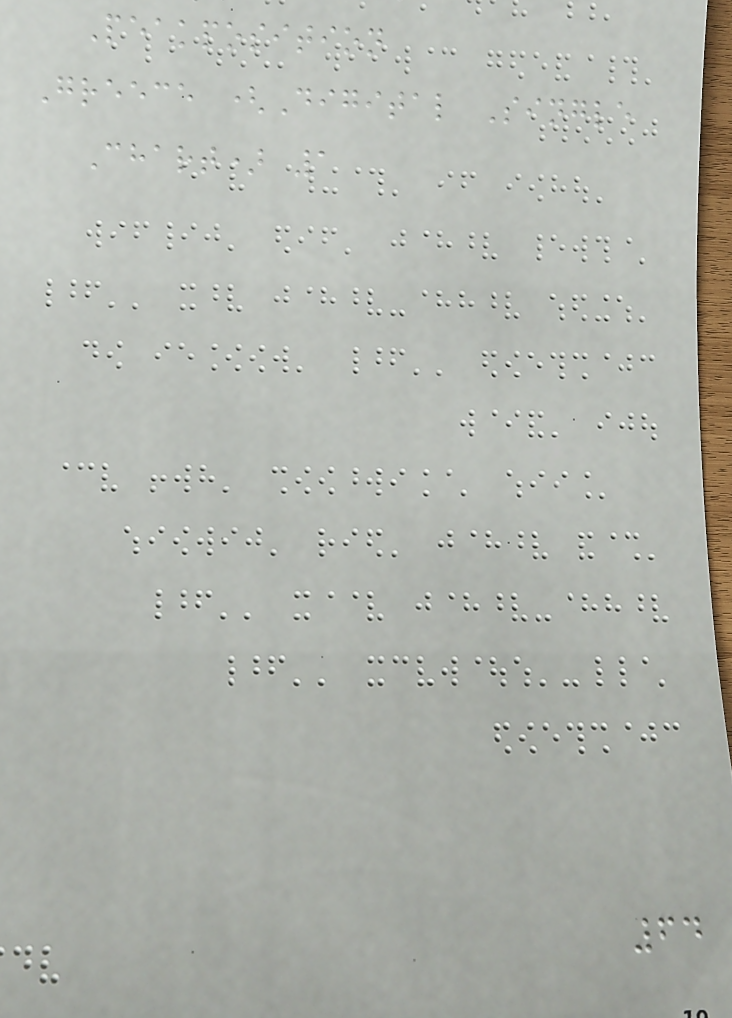Peakposition
Greece (Digital Single
Chart) 1
64
